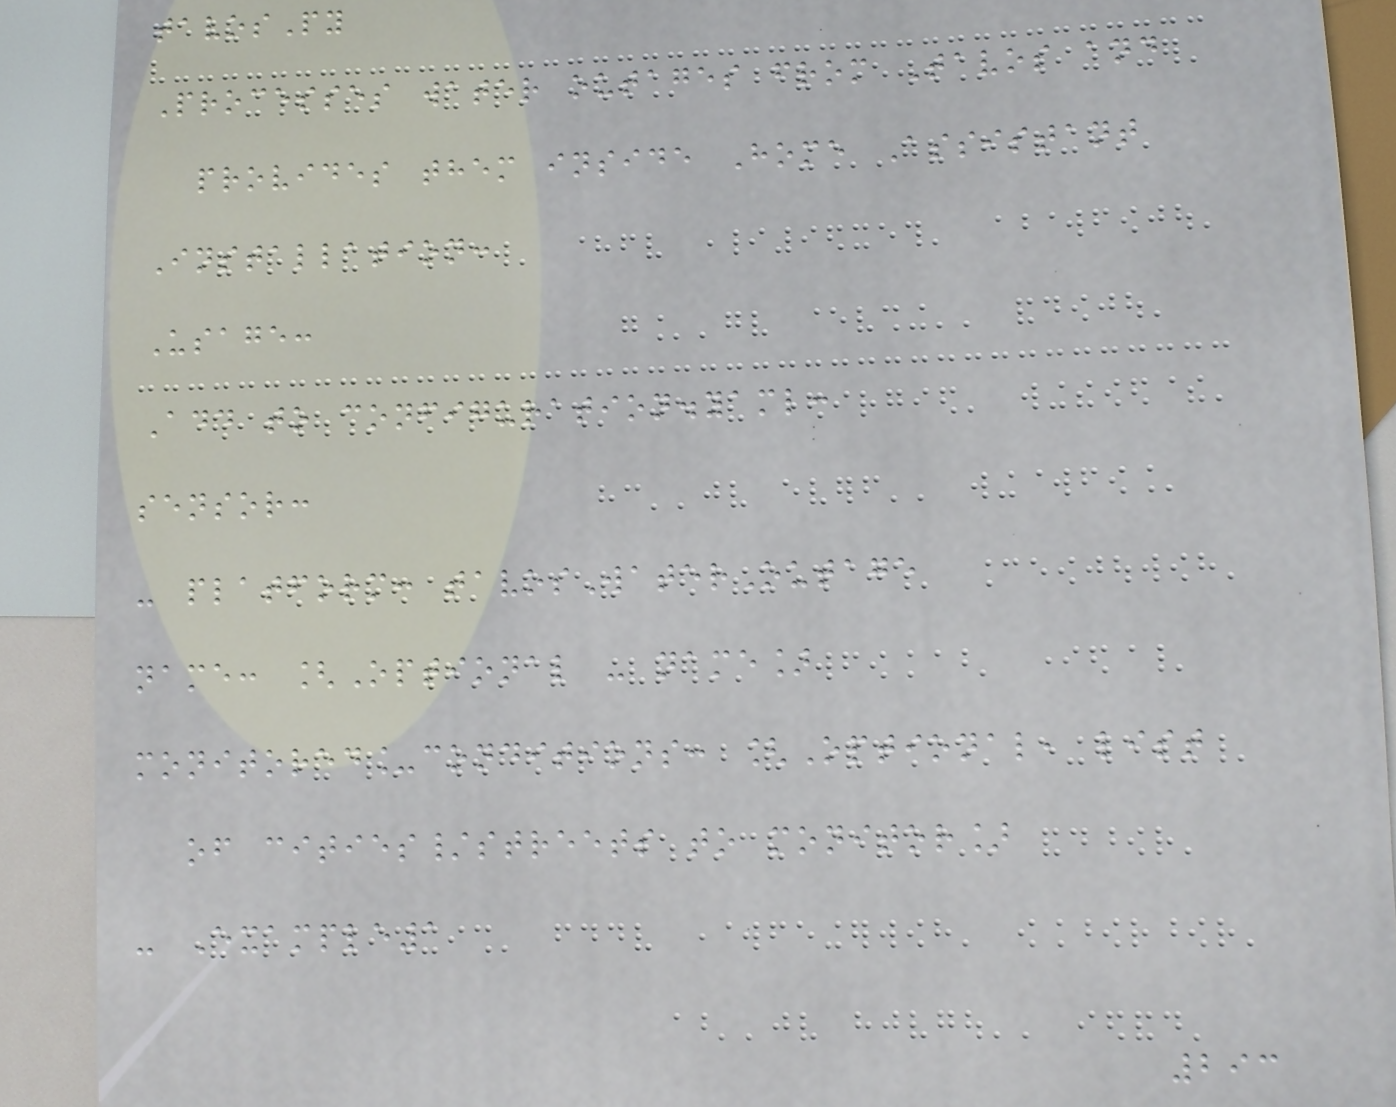tavosPy
Processes water outages from Tavos and
provides them inside Home Assistant
Installation:
Usage:
Add to configuration.yaml:
sensor:
- platform: tavosWaterOutage
name: [Optional - name]
monitored_conditions: [Optional, list
of cities/streets to monitor]
- Example1
293
